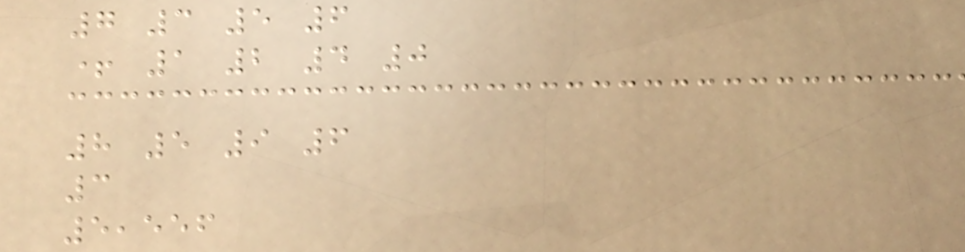7 3 5 6
+ 1 2 4 0
8 5 9 6
3
5,556
